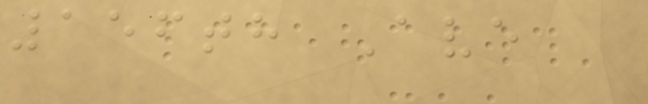156th Ave
